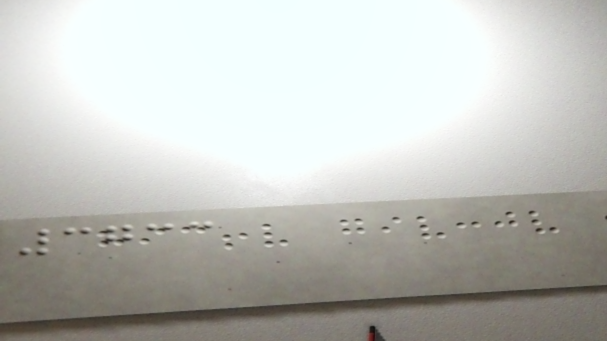3733
